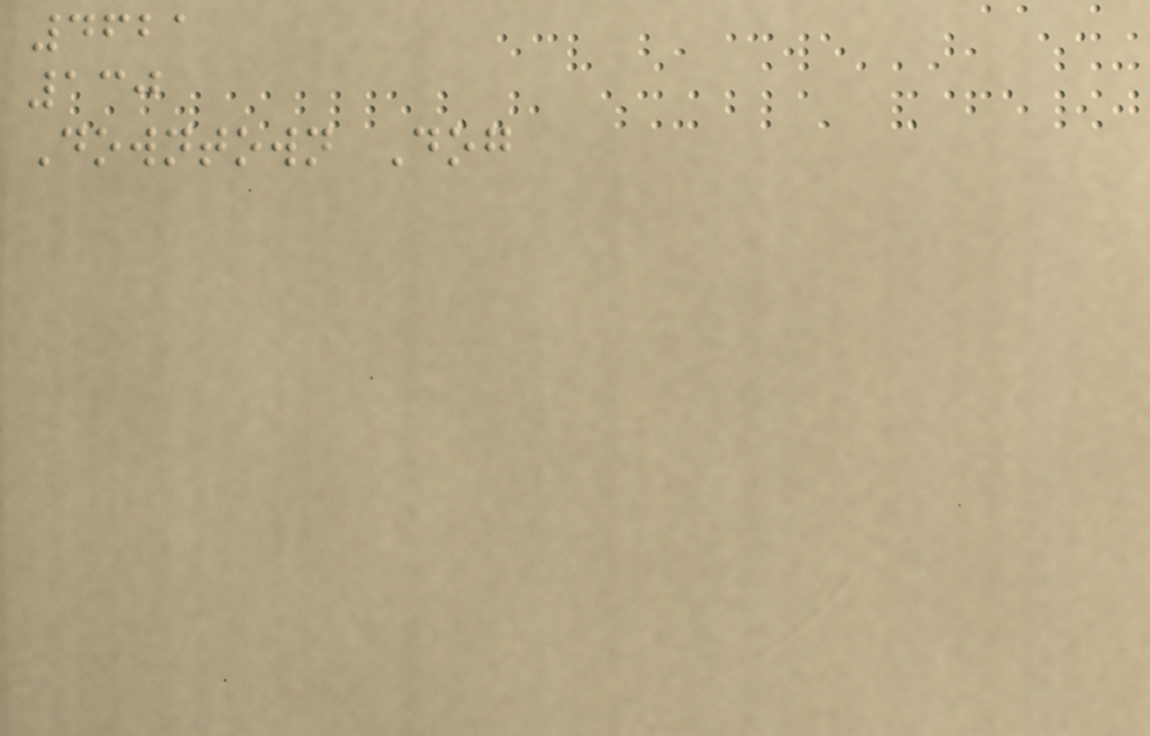4621
130
Downtown Dog
